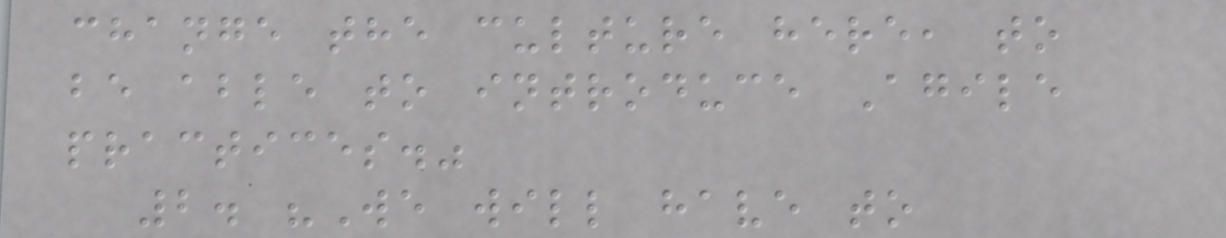change the culture here, to
be able to introduce Agile
practices."
2. "We will have to
